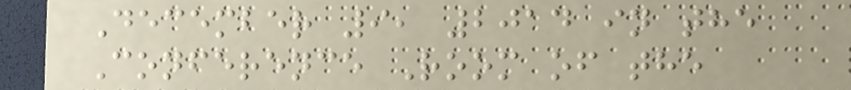December 9, 2014 in the
Conference Room of the
